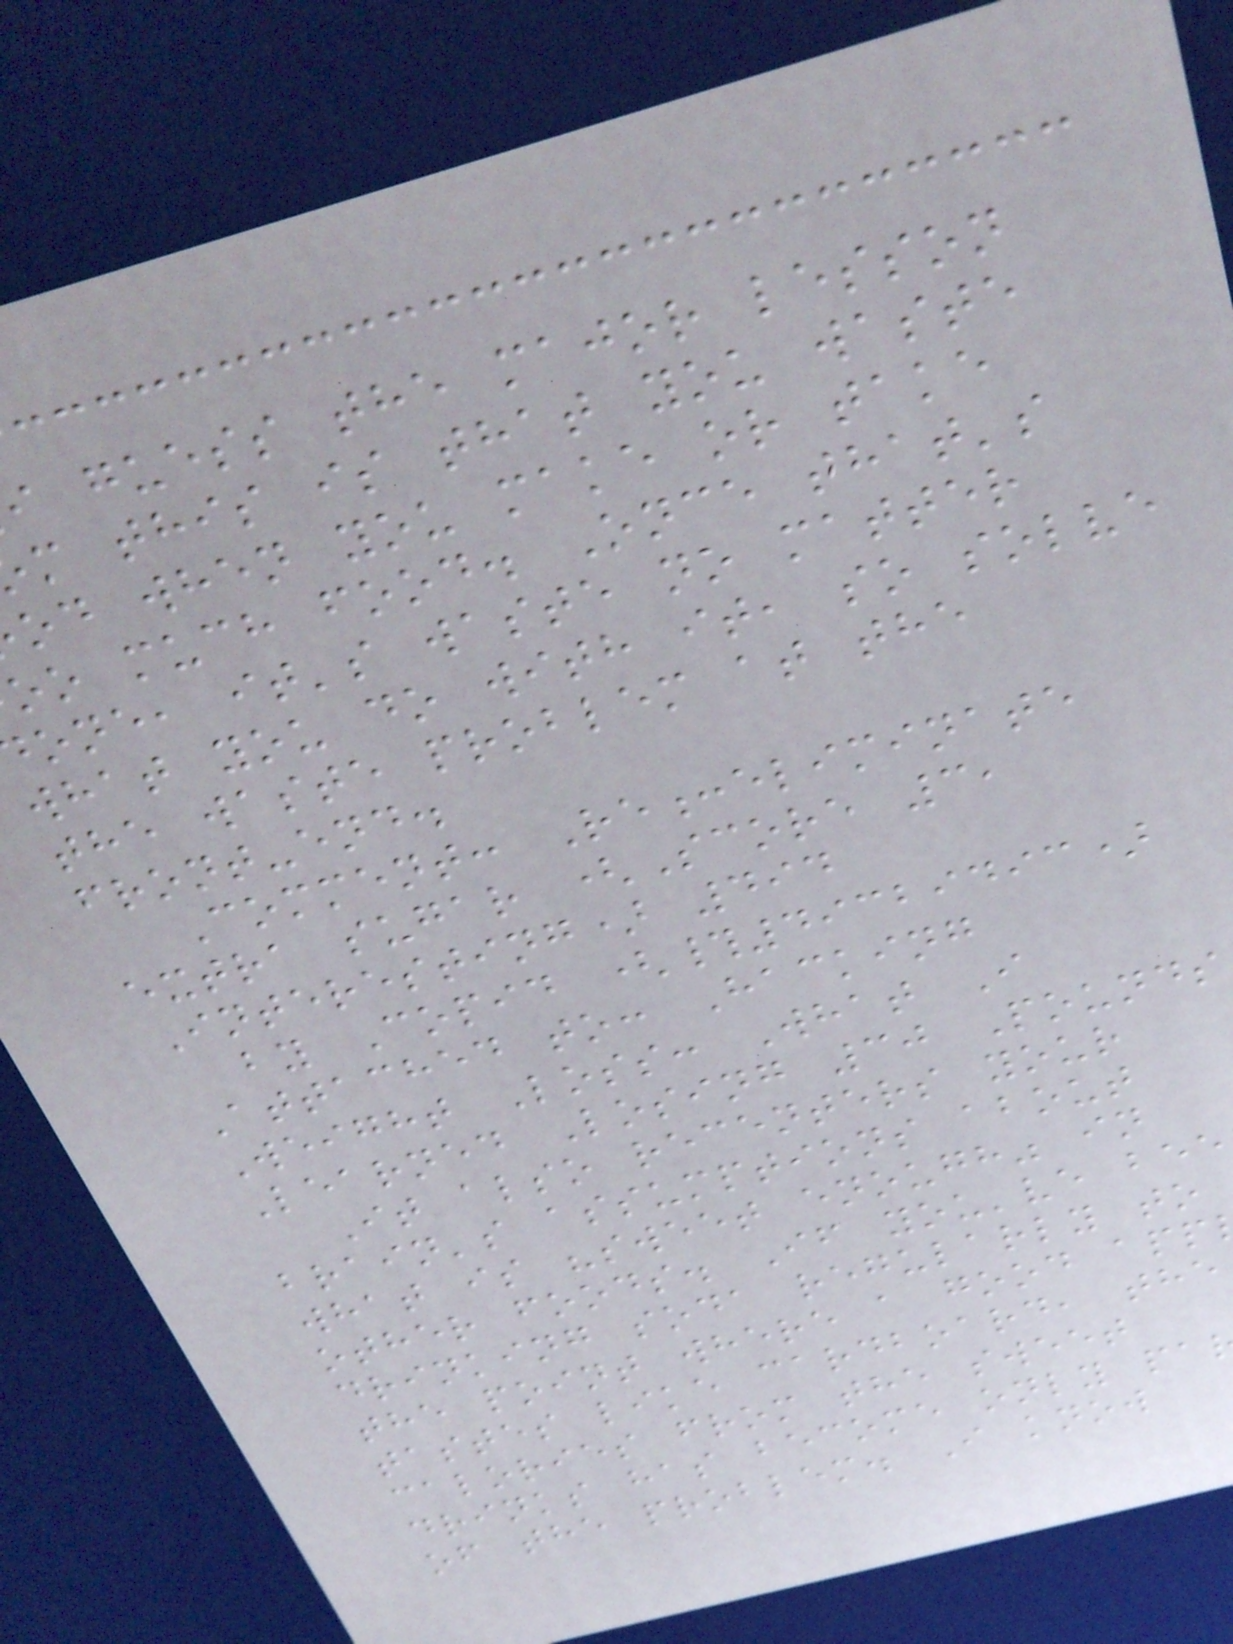i guess the major lesson
m this is that you waste
od when you make or take
oo much food. Once that's
one, it's waste no matter
what you do with it, so solve
the waste problem at the
front-end.
Comment: Re:eliminate
extra sugar (Score 3,
Interesting) 494
by Copid (#49329493)
Attached to: Hacking
Weight Loss: What I
Learned Losing 30 Pounds
It also recenters your
brain's assumptions about
what is "sweet enough" in
other foods. If you've bee
drinking soda regularly to
the point where a good app
tastes like cardboard, the
calories from the sweet
drinks has become only pa
of the problem. I know
